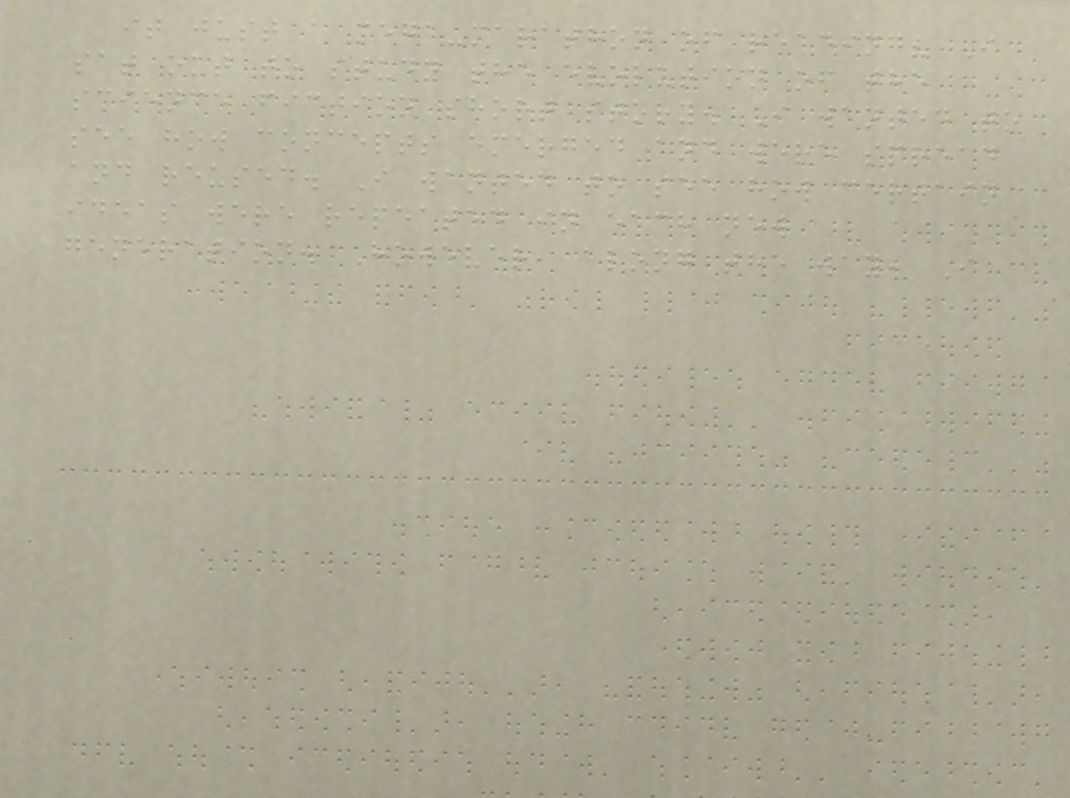it just a mega-marathon of reading? I
sat out to study the evolution of the
science fiction short story. I wanted to
see how concepts emerged and were spread
and reused. I wanted to see how certain
ideas were repeated in each new
generation. However, along the way, I
